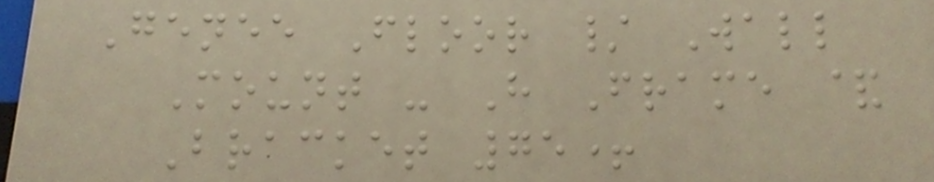Genee Floor / Wall
Mount - H Frame &
Bracket 75+
